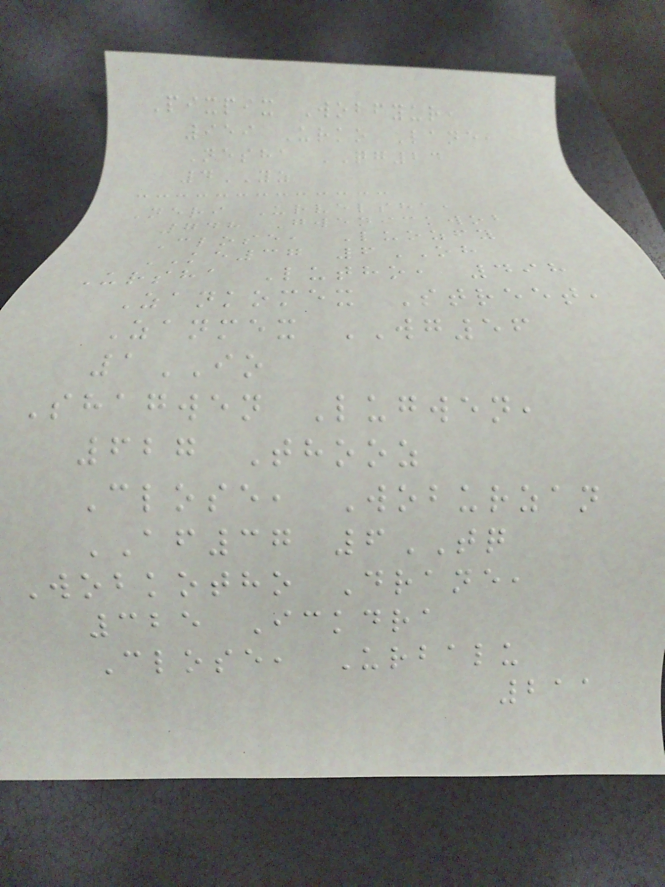Pixpix Wobfyur,
959 Urko Lane,
Nesha QG24
4YZ
Neri Urvelsha,
748 Gwenickwob
Close, Luozfy
KE37 6OH
Ursha Lutho, 498
Zankomex Street,
Zanmex WG56
1IO
Shagwen Lugwen,
627 Thooz
Close, Woburzan
AF37 6TQ
Wobkotho Drane,
325 Ickdra
Close, Urbalu
211
